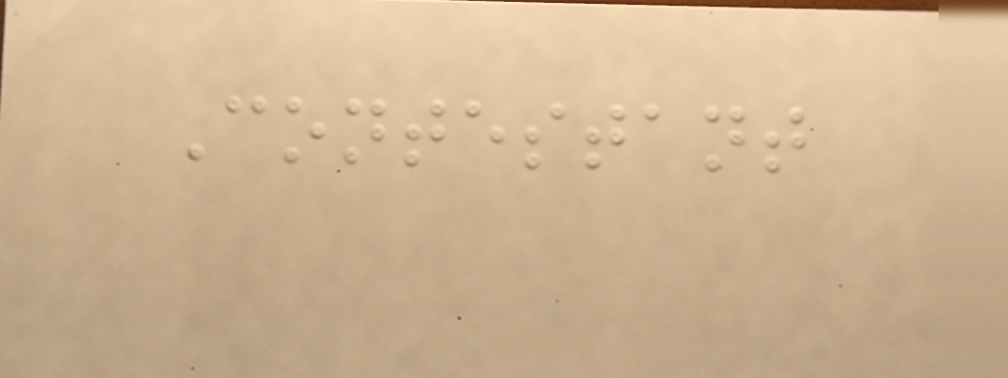Contestant
